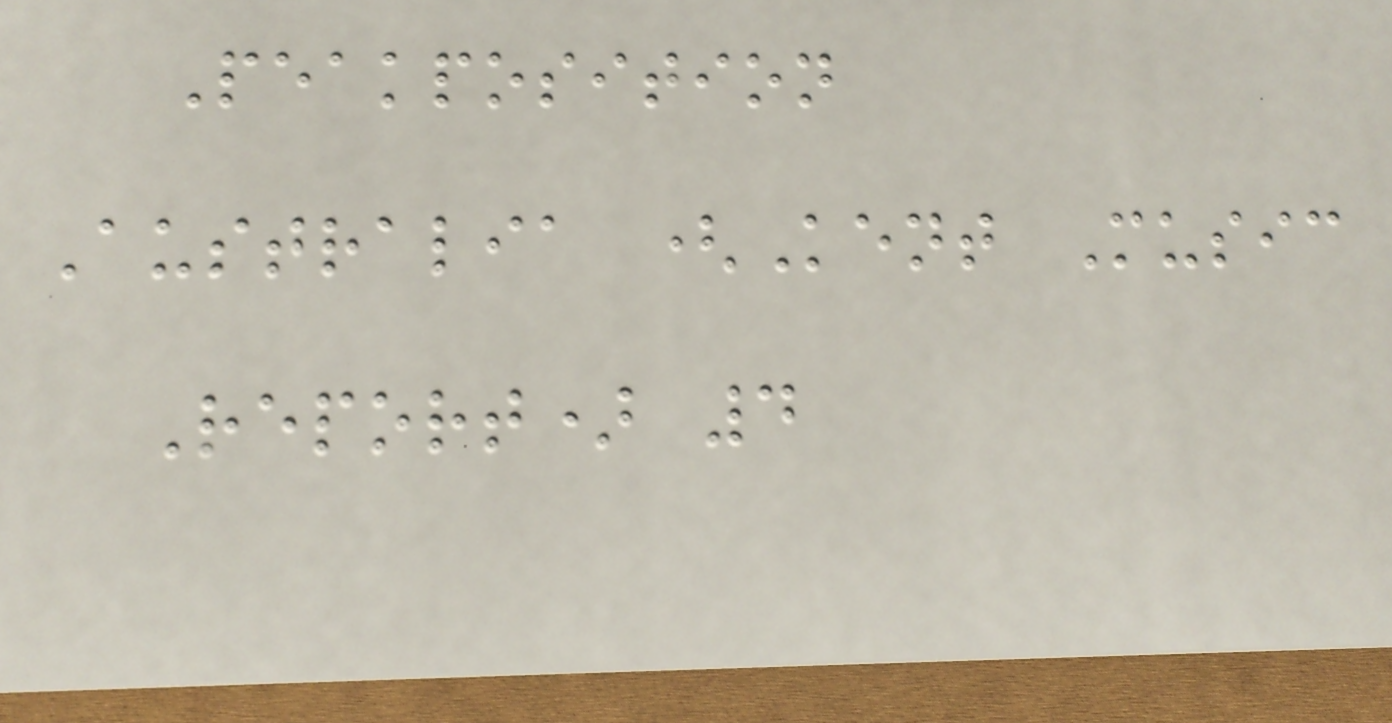Peakposition
Australia (Kent Music
Report) 4
